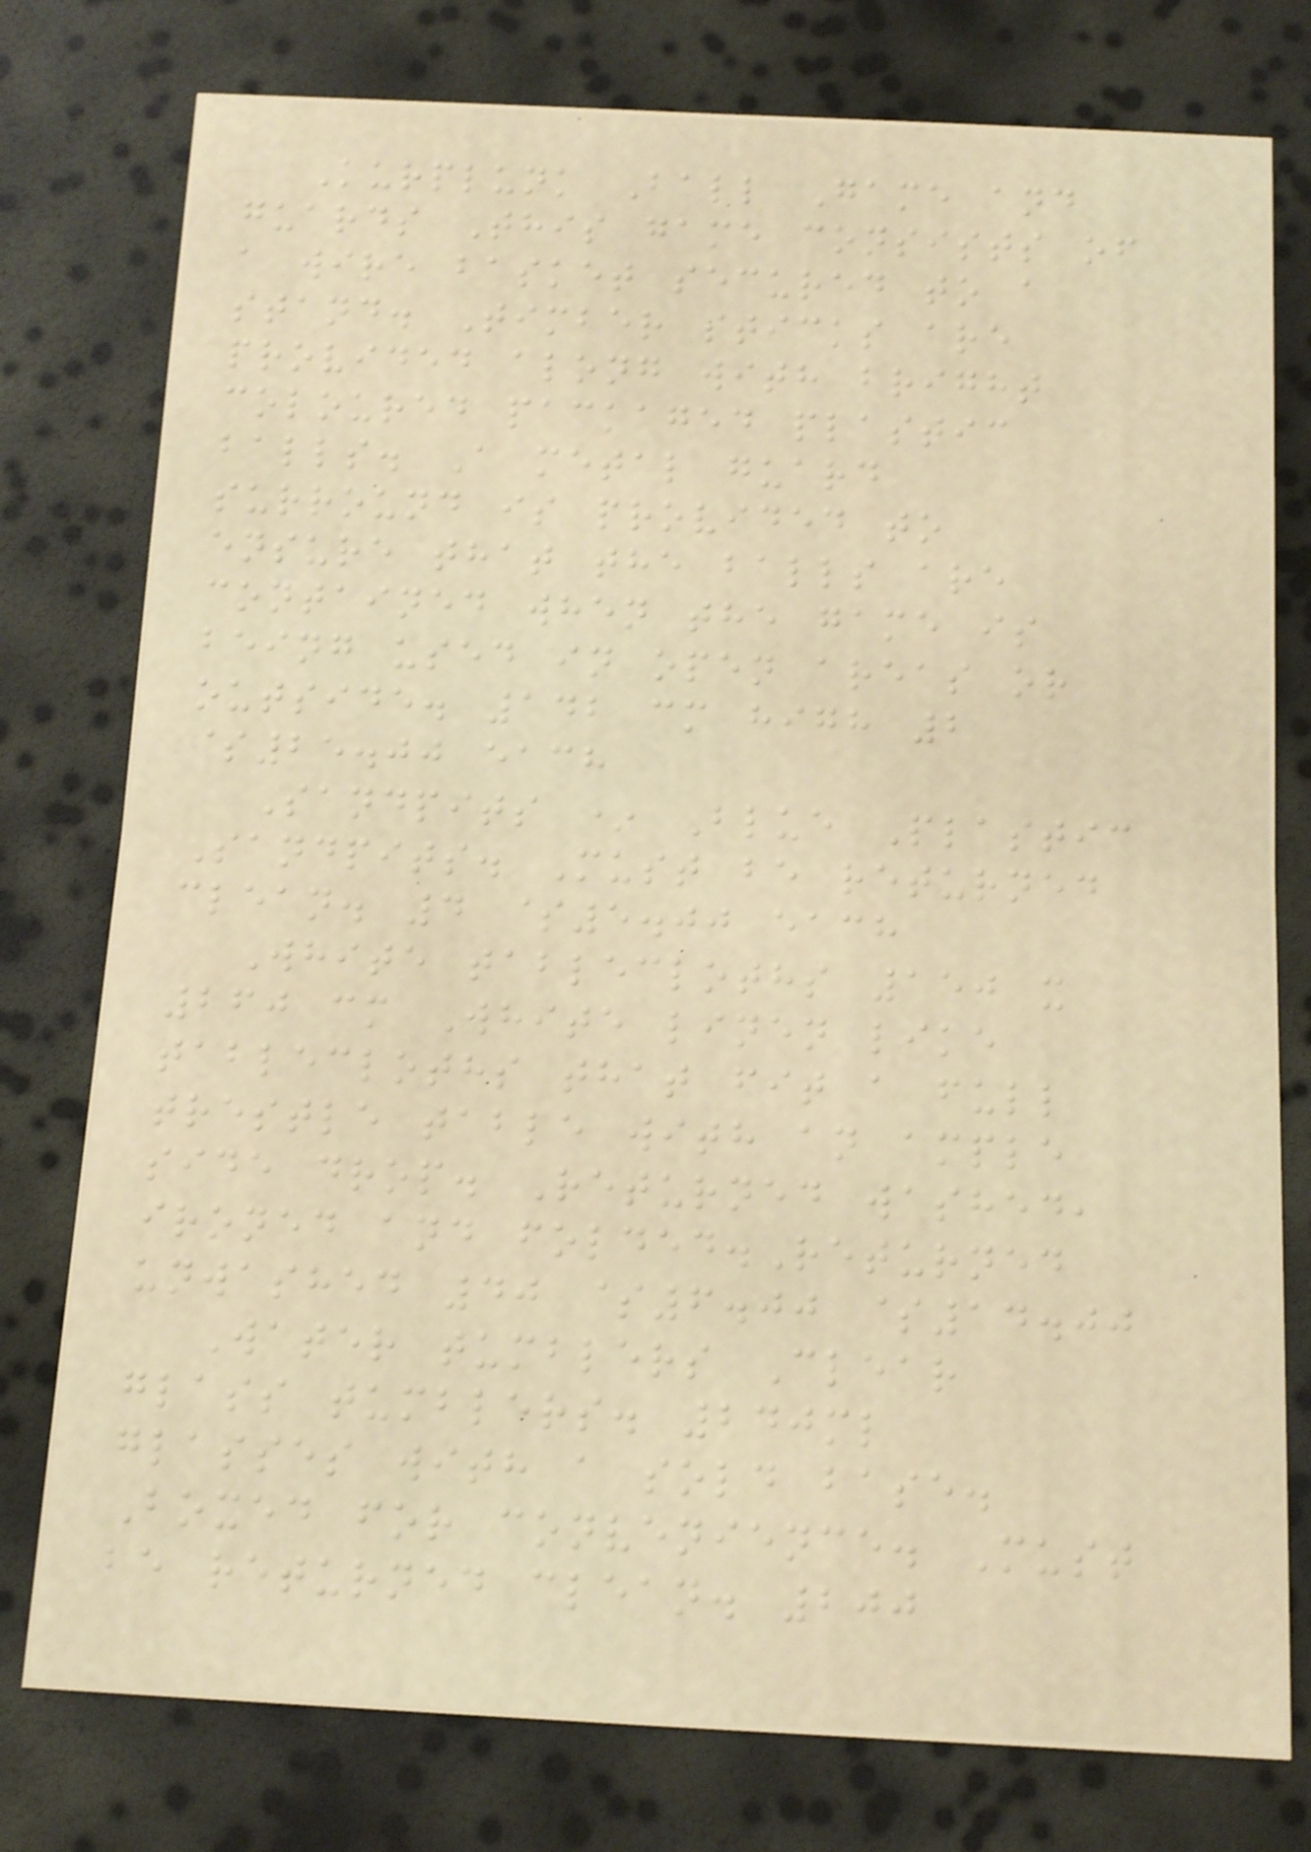Kurplunk Ball Game and
guards This game consists of
a wire basket secured to a
stand. Timber sticks are
provided along with bright
coloured packaged plastic
balls. A metal guard
surround is provided to
ensure that the balls are
contained when the game is
being used in open areas or
outside. 142 cm high 2
$25.00 each
Sandpits * Blue Plastic
Sandpits. Must be returned
clean. 4 $5.00 each
White tablecloths 150 x
260 cm White linen like
tablecloths that fit a full
trestle table with an ample
side drop. Returned washed,
ironed and folded.Returned
unwashed 40 $6.00 $14.00
Water tumblers Clear
glass tumblers. 240ml
glasses with a sold base.
Boxed for convenience. Must
be returned clean. 200
